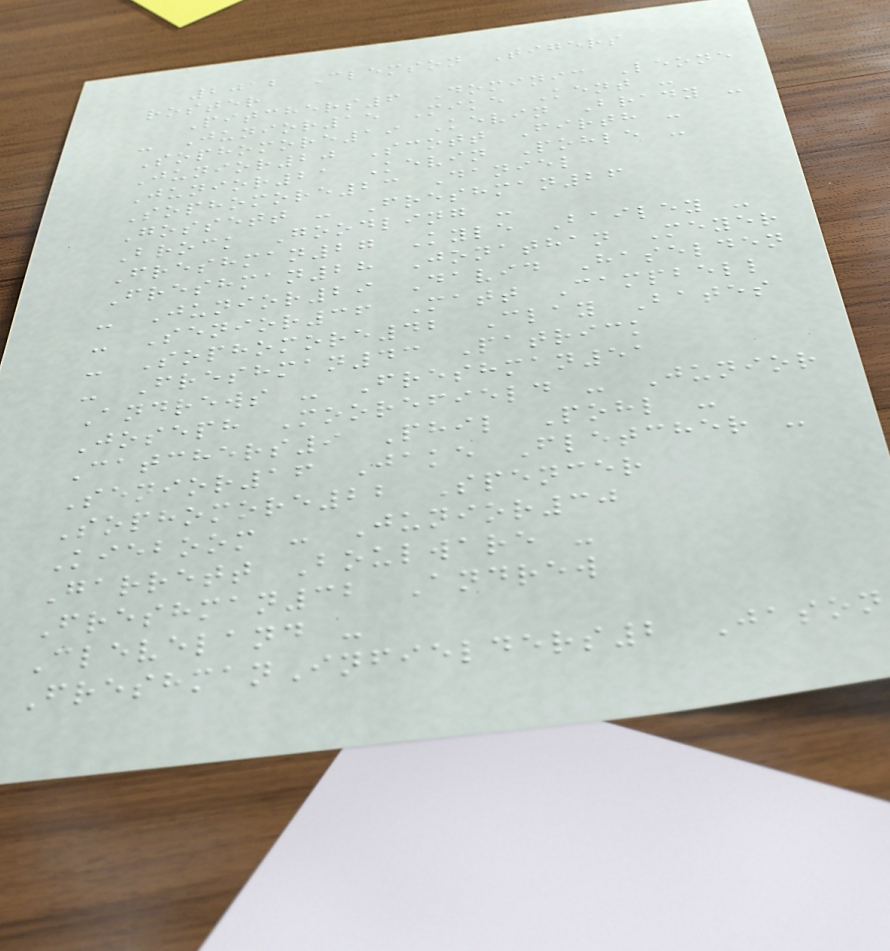2012 Clemson Tigers
roster
Pitchers6 Dominic Leone
- Junior15 Mike Kent -
Sophomore19 Kevin Brady -
Junior20 Scott Firth -
Junior21 Kevin Pohle -
Sophomore23 Daniel
Gossett - Freshman26
Brock Goodling -
Freshman27 Kyle Bailey -
Freshman28 Jonathan Meyer
- Junior29 David Haselden
- Senior36 Matt Campbell
- Sophomore42 Clay Bates
- Freshman43 Patrick
Andrews - Freshman51
Joseph Moorefield - Junior
Catchers9 Phil Pohl -
Senior16 Jake Fletcher -
Sophomore22 Spencer
Kieboom - Junior30
Garrett Boulware -
Freshman32 Andrew
Cleveland -
FreshmanInfielders2 Jason
